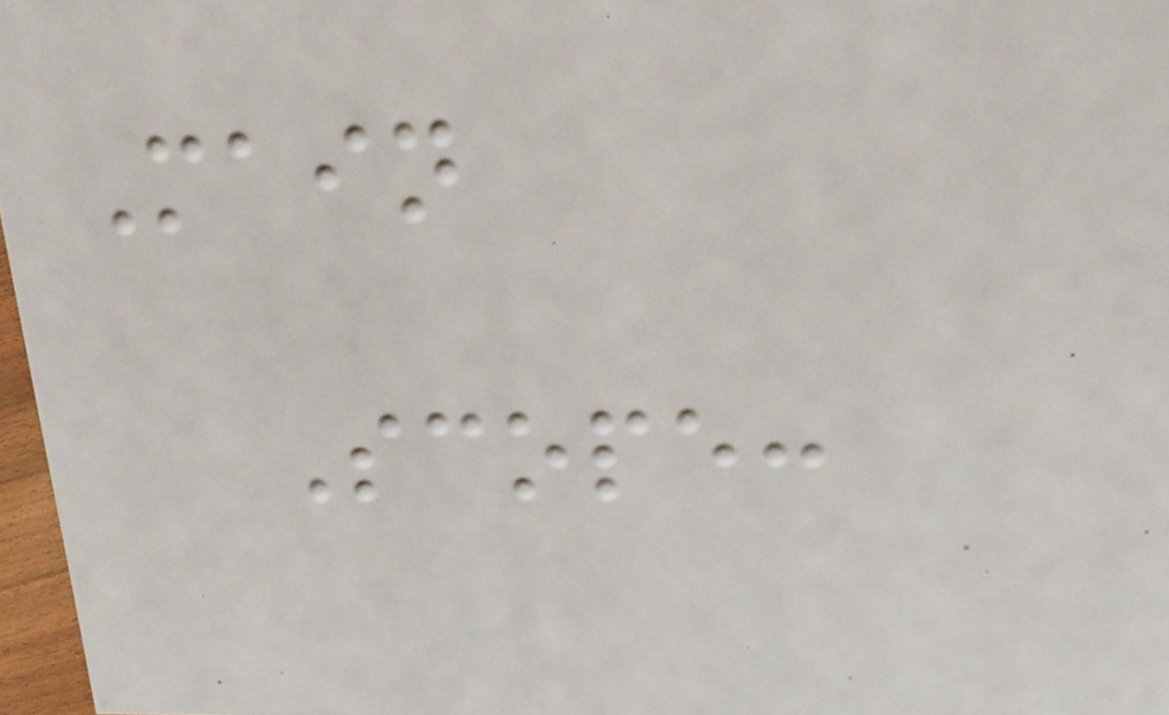Main
Scope:
